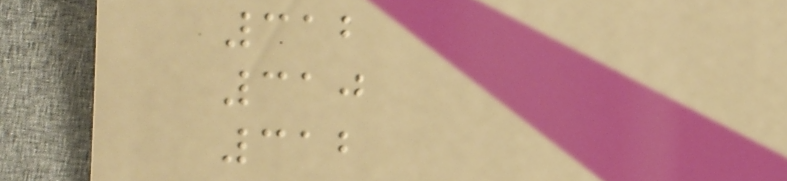312
310
312
